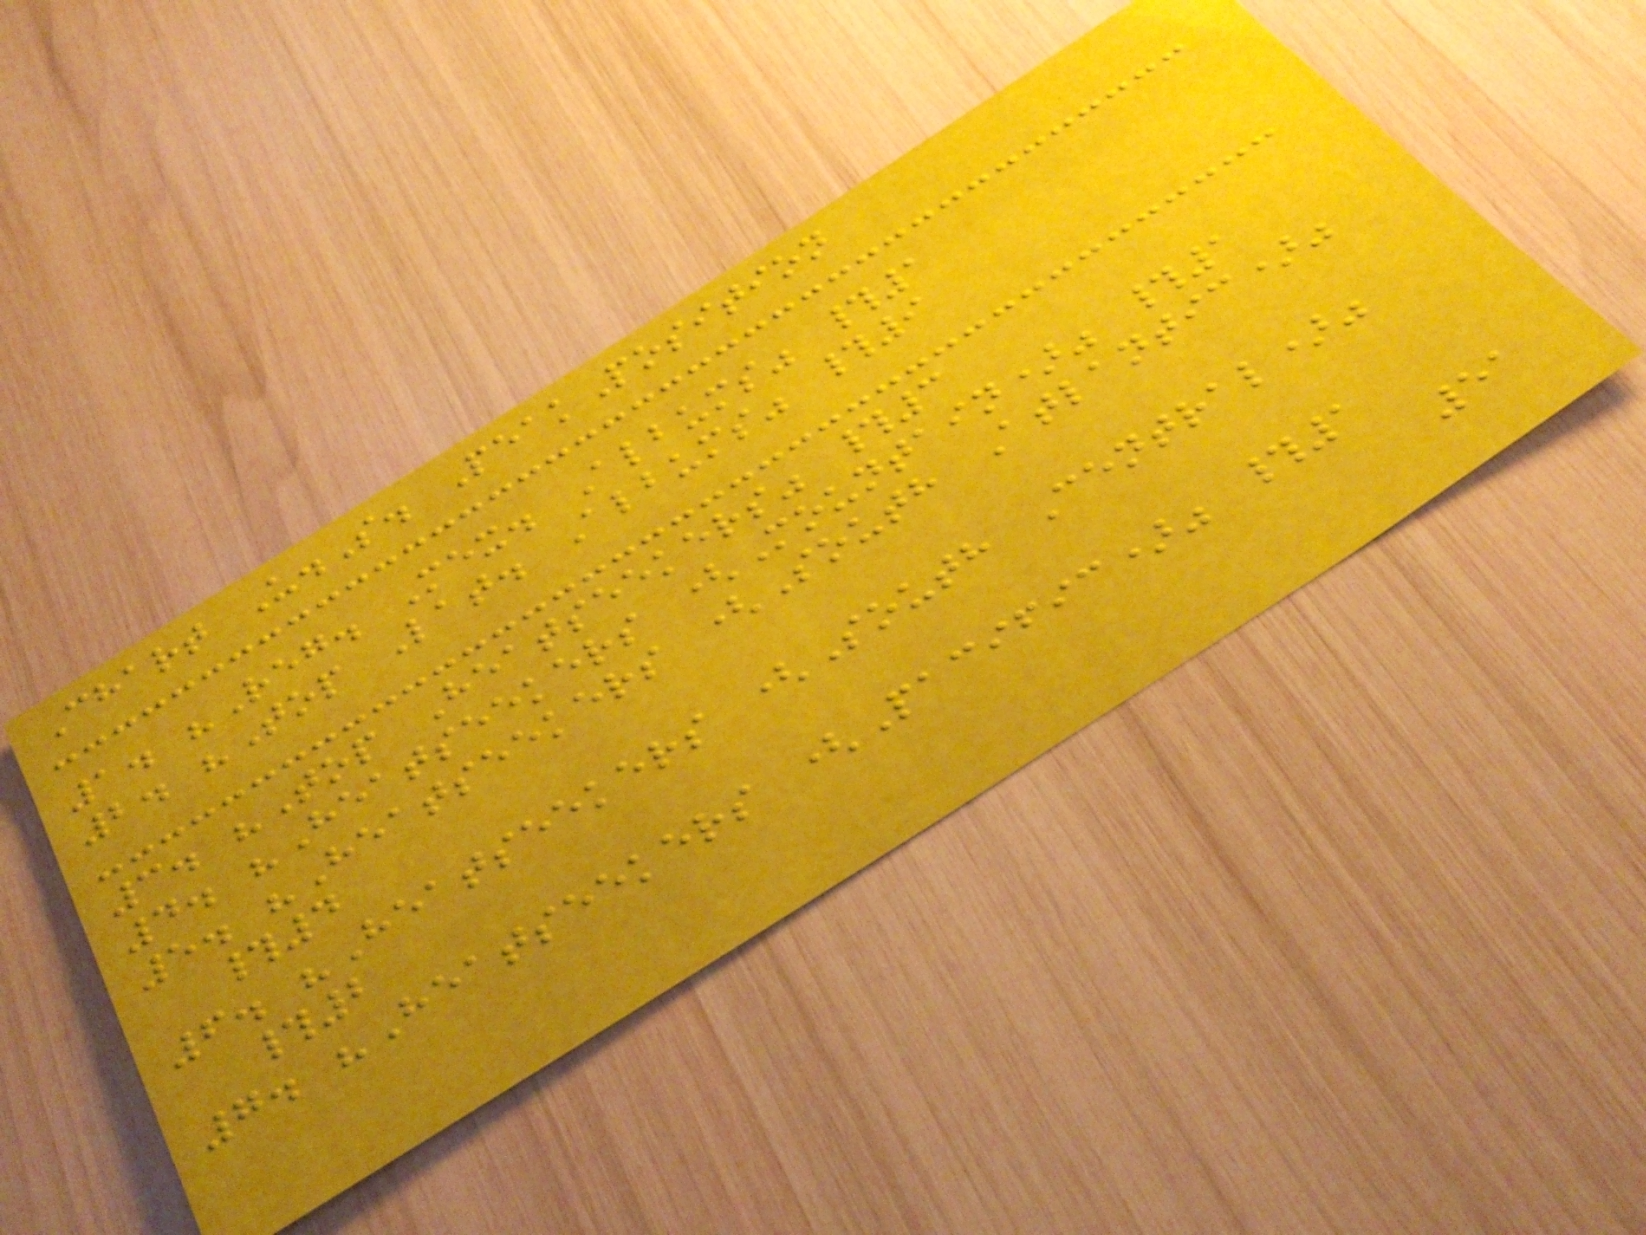Chart U.S. PeakPosition
1. "Reg. Mex. Albums" #1
2. "Top Lat. Albums" #9
3. "Top Heatseekers" #3
4. "Heatseekers (Mountain)" #1
5. "Heatseekers (South Atlantic)"
#4
6. "Heatseekers (South Central)"
#2
7. "Heatseekers (Pacific)" #1
51
